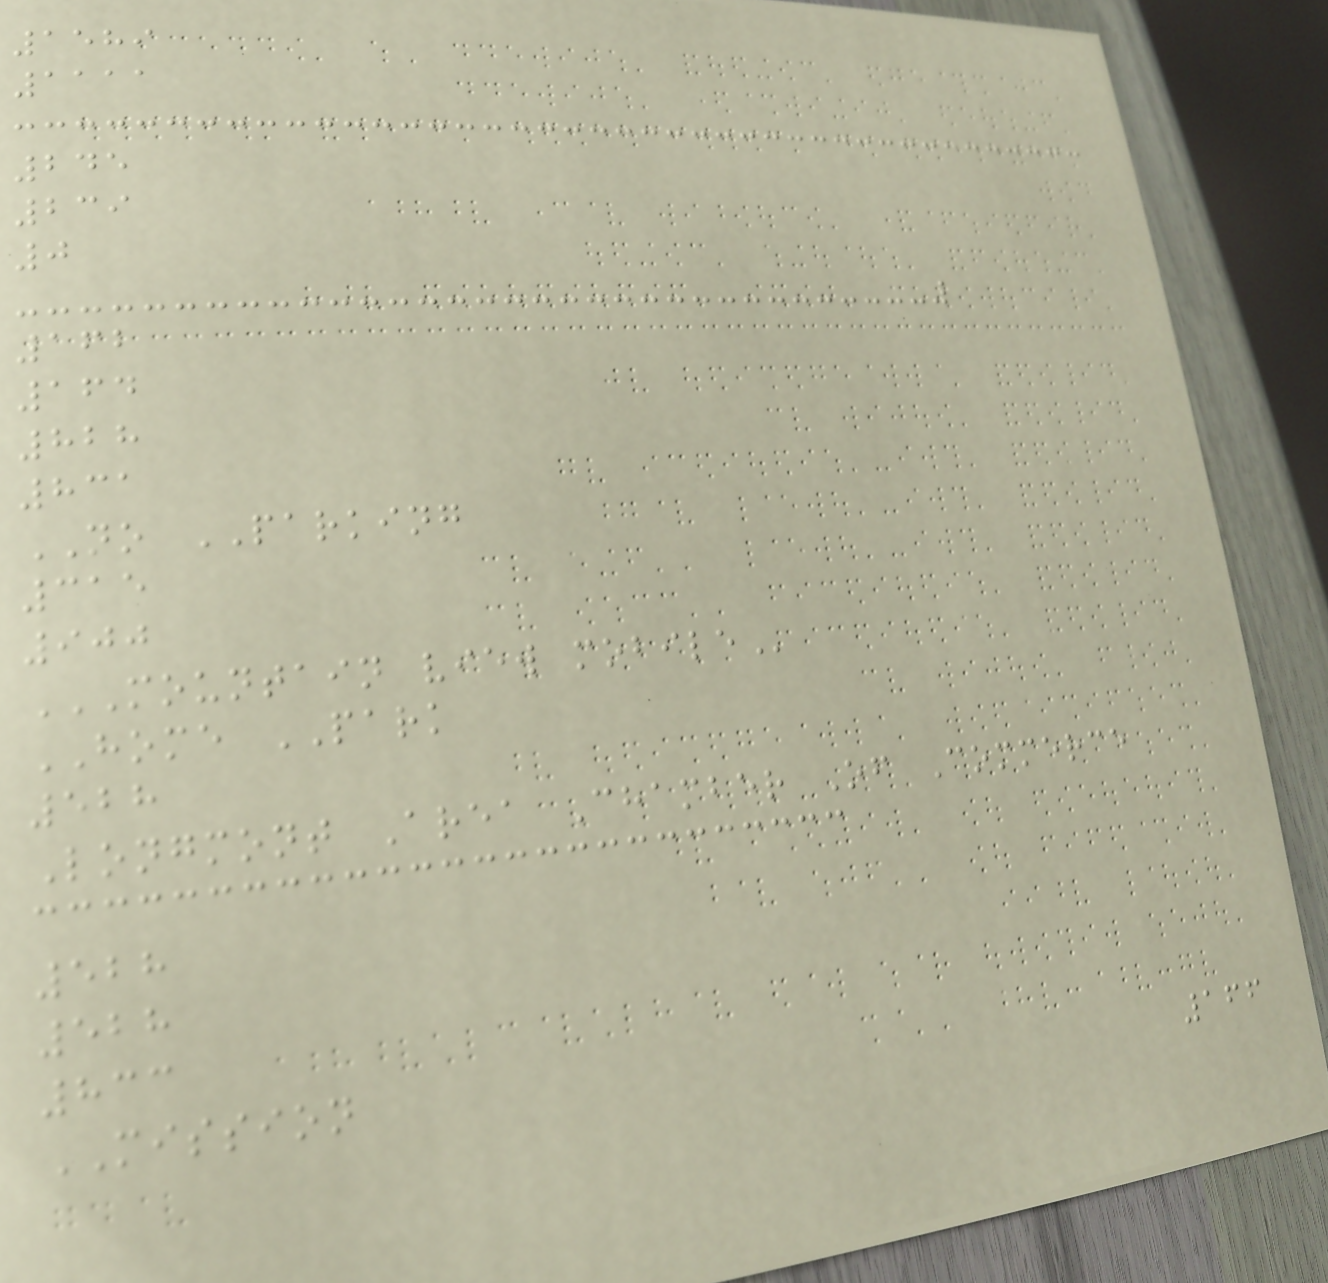1589
1111
245
239
0
162
164
828
831
NO PARKING
315
900
MOUNTAIN VIEW MOBILE
HOME PARK
528
Longmont Area Chamber Of Commerce
528
528
833
MISSION
166
